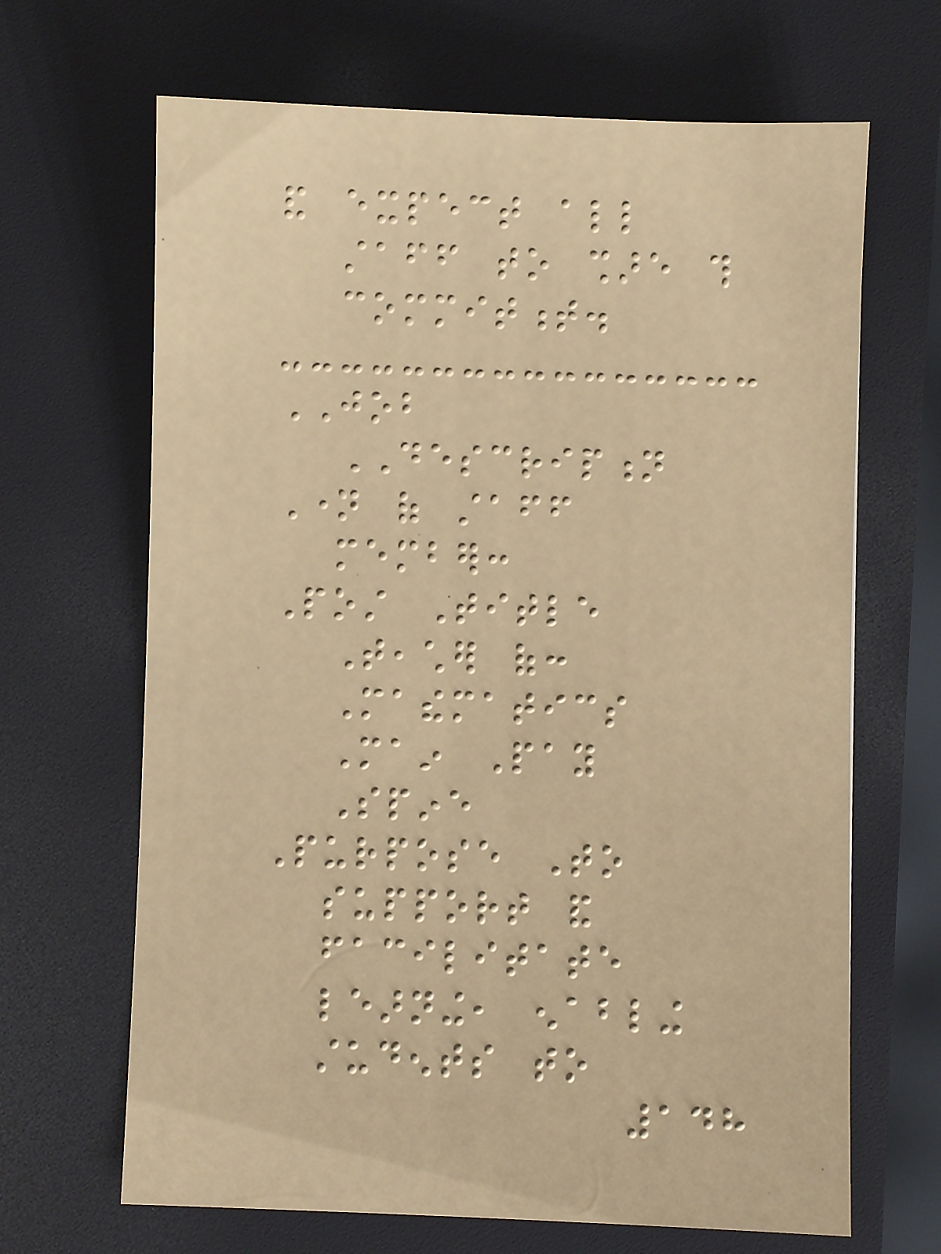and expect all
staff to share this
commitment.
JOB
DESCRIPTION
Name of staff
member:
Post Title
Teacher of:
Mathematics
Main Pay
Spine
Purpose To
support and
facilitate
learning, enabling
students to
148
